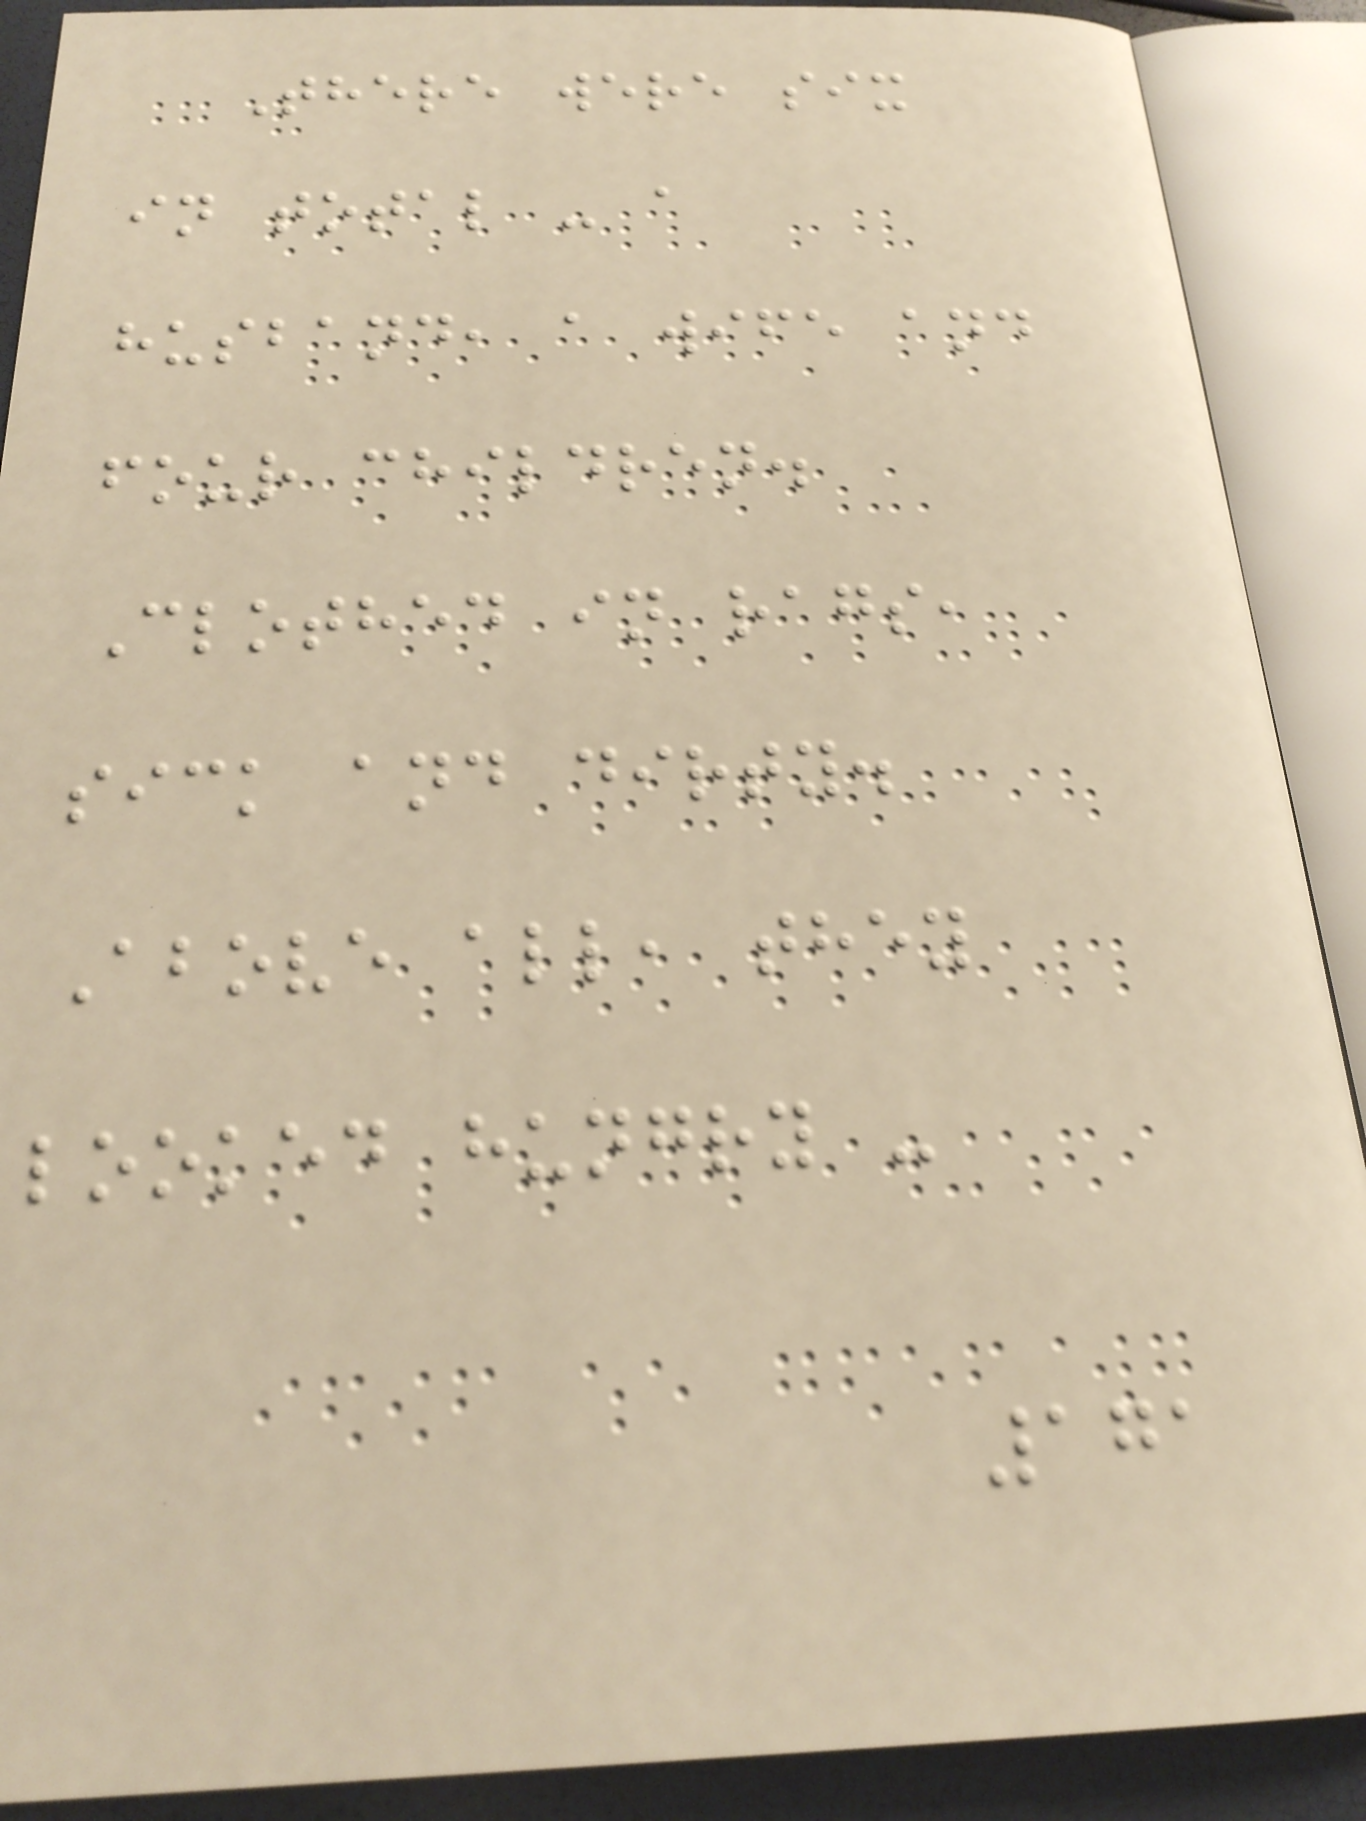There were six
in total - a
husband, a wife and
four children.
Clothed in rags,
sick and dirty.
Above all, they
looked hungry -
171
